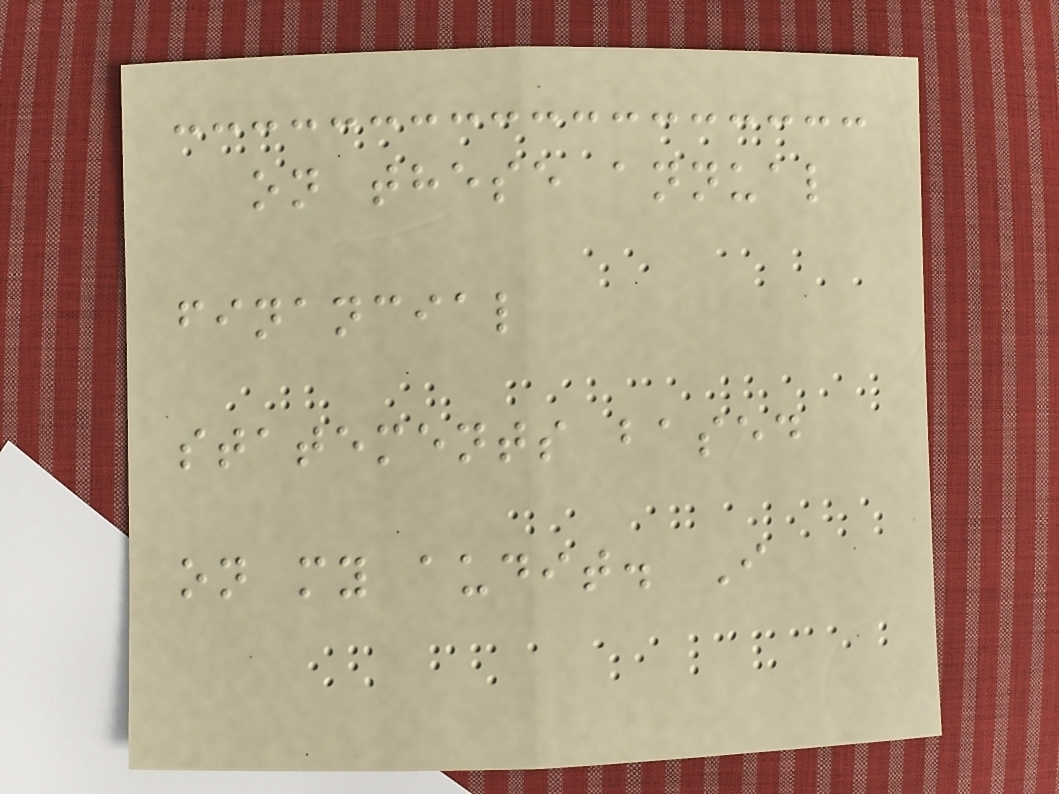on these annual
financial
statements based
on my audit. I
